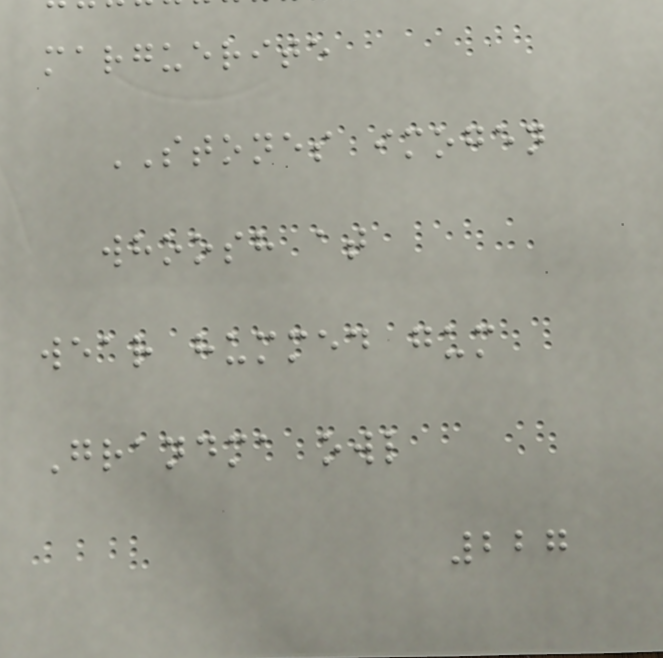marguerite
STONES imogen
whoosh at
wear hummed gum
Grandma owl
227
